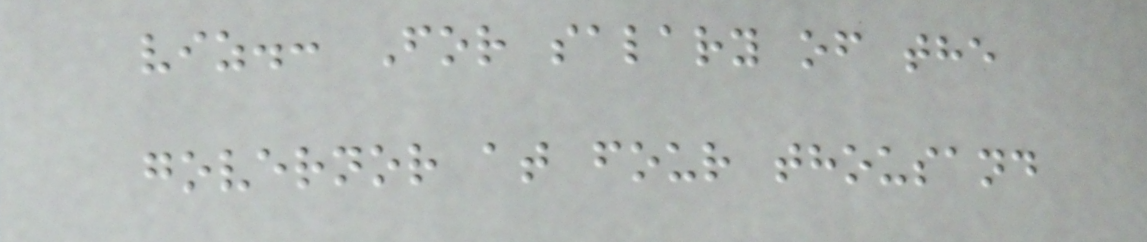viz.: For salary of the
governor at four thousand
